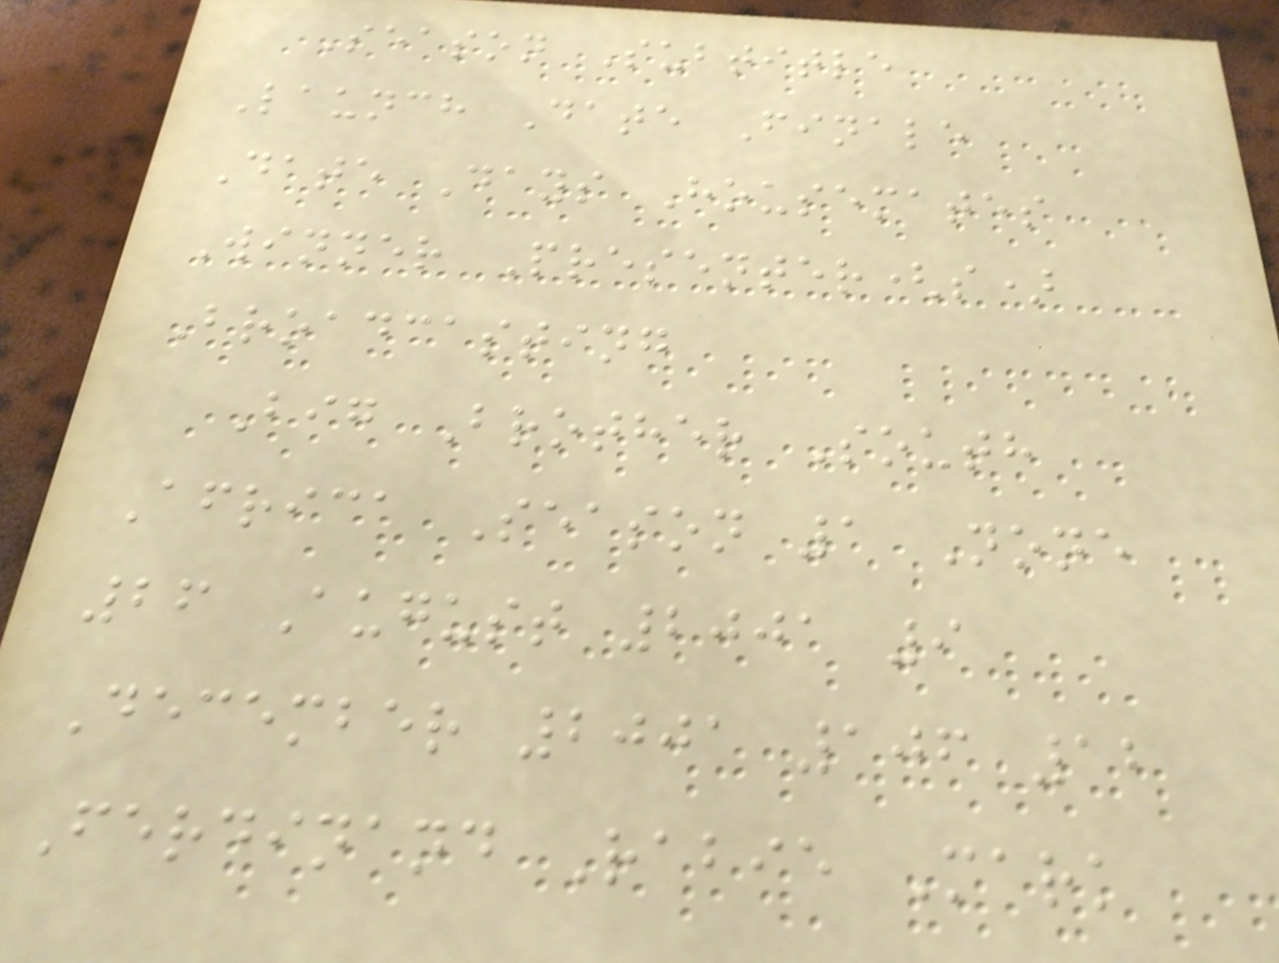Season Subtitle
Launch Date Finale
Date Days Housemates
Winner Presenter(s)
Broadcasting
Big Brother South
Africa Season 1 None
26 August 2001 9
December 2001 106 12
Ferdinand Rabie Mark
